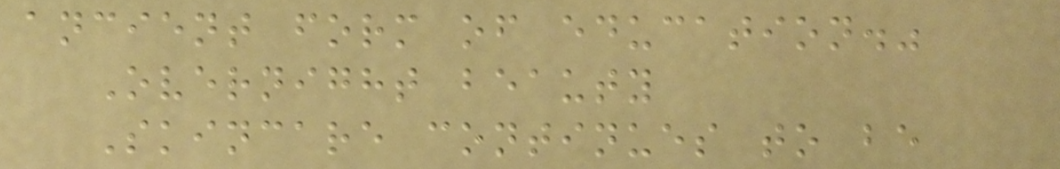ancient form of education."
Overnight beauty
Skincare continues to be
